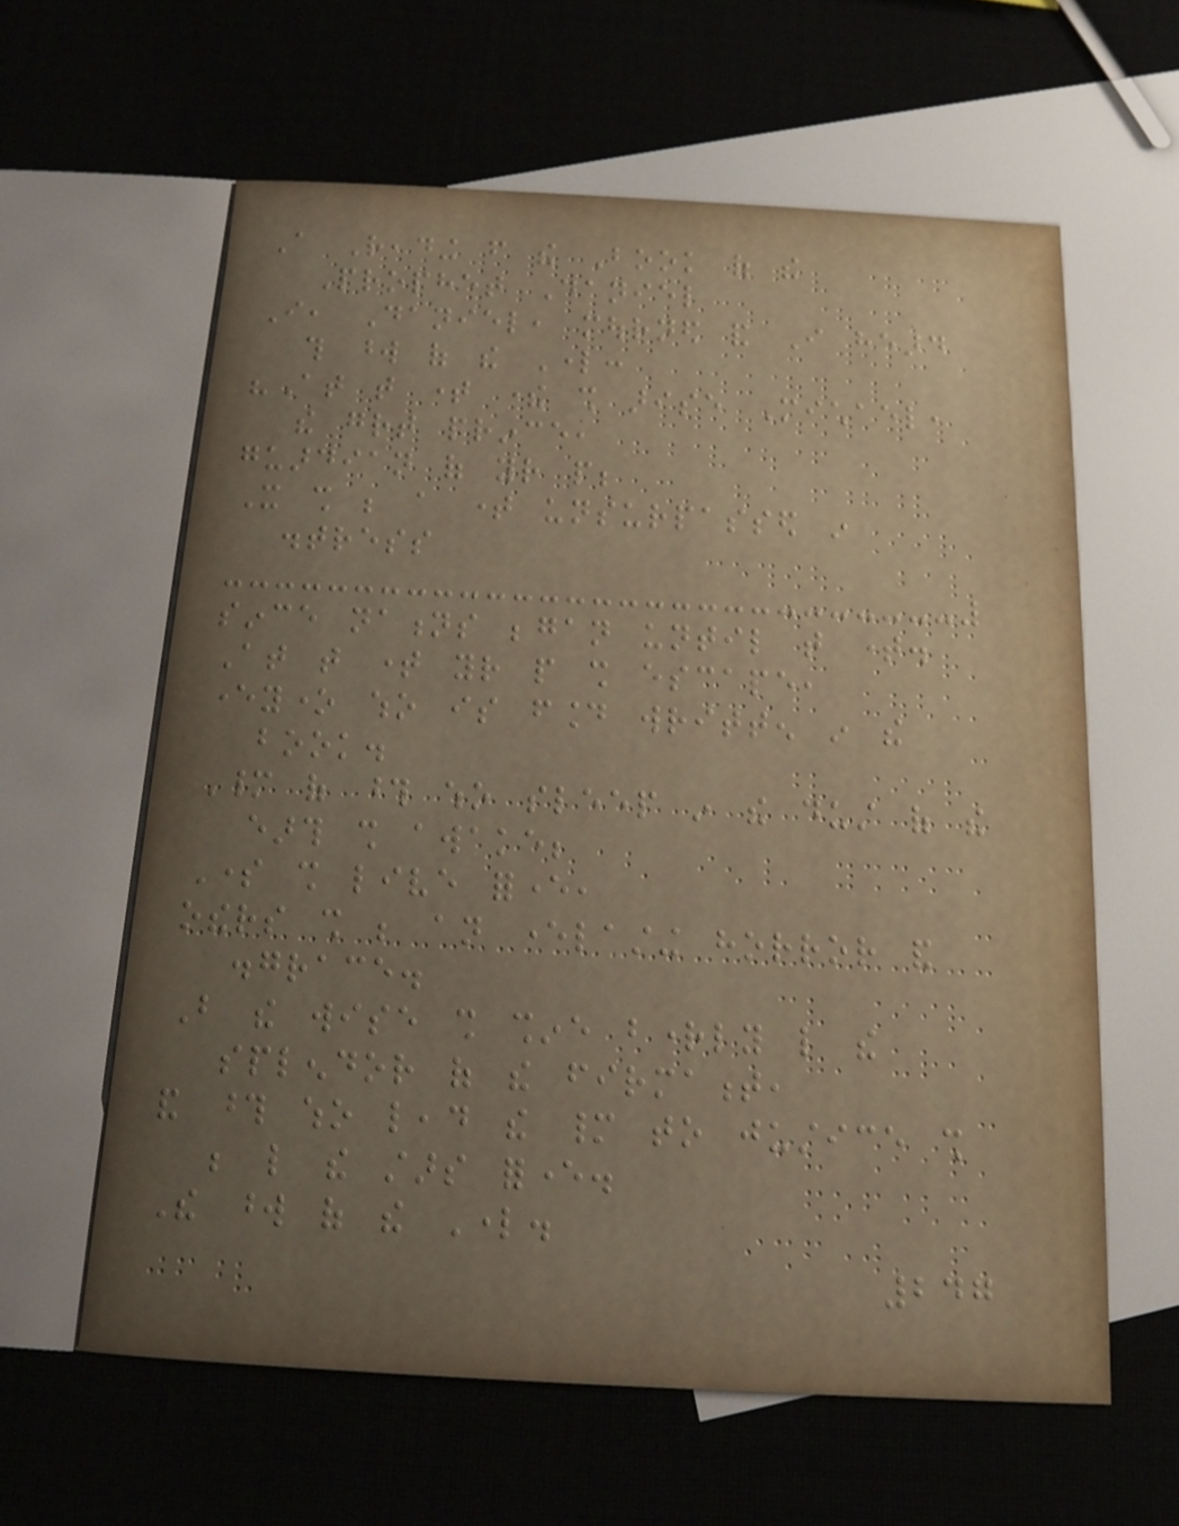A Reading from the Book of the
Prophet Daniel
I, Daniel, mourned and I heard
this word of the Lord:
"At that time there shall arise Michael,
the great prince,
guardian of your people;
It shall be a time unsurpassed in
distress
since nations began until that time.
At that time your people shall escape,
everyone who is found written in the
book.
Many of those who sleep in the dust of the
earth shall awake;
Some shall live forever,
others shall be an everlasting horror and
disgrace.
But the wise shall shine brightly like the
splendor of the firmament,
and those who lead the many to justice shall
be like the stars forever.
The word of the Lord.
247
